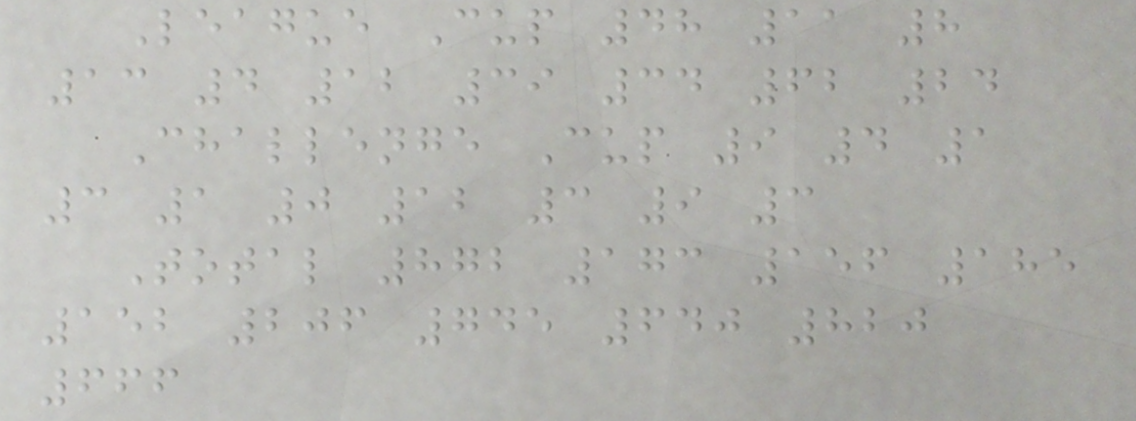League Cup 48 11 8
13 4 12 39 34 62 24
Challenge Cup 9 4 1
3 1 0 12 3 9 3
Total 872 173 156 185
152 206 745 640 820
666
